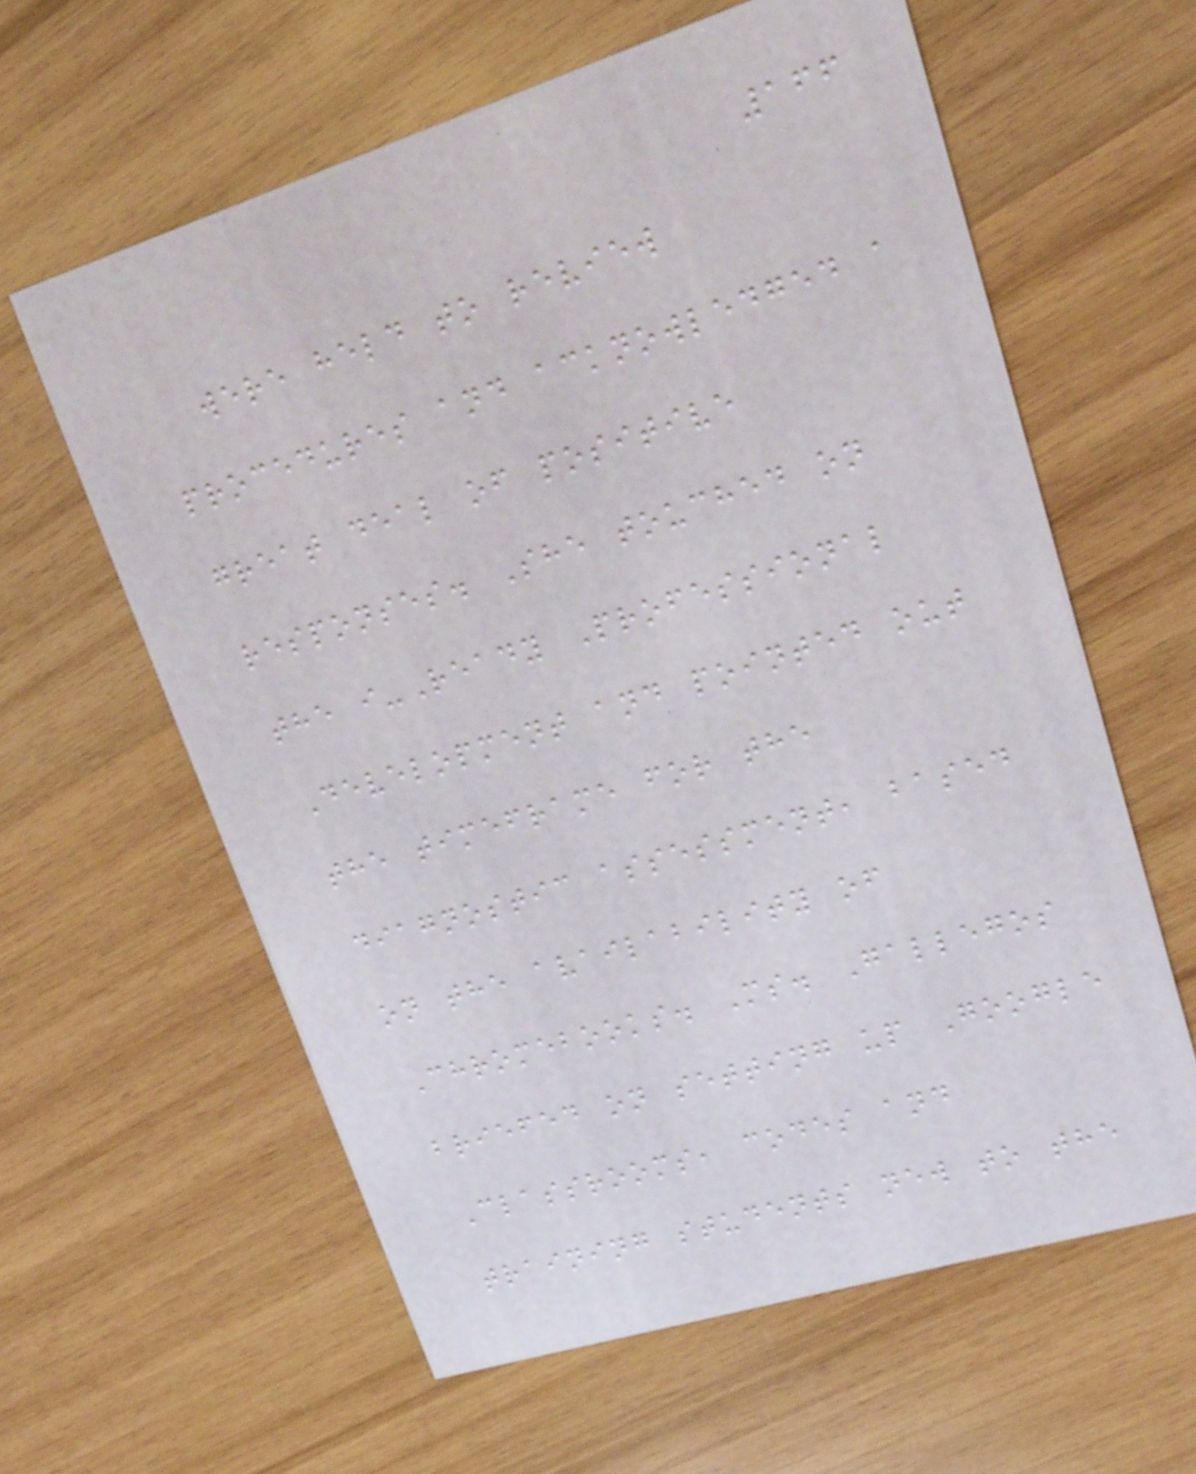166
were held to review
procedures and acknowledged a
great deal of positive
responses. She touched on
the i-Ready Professional
Development and pointed out
the timeframe for the
diagnostic assessment, based
on the availability of
Chromebooks. Ms. Gallegos
briefed on setting up Google
Classrooms, codes and
training students new to the
